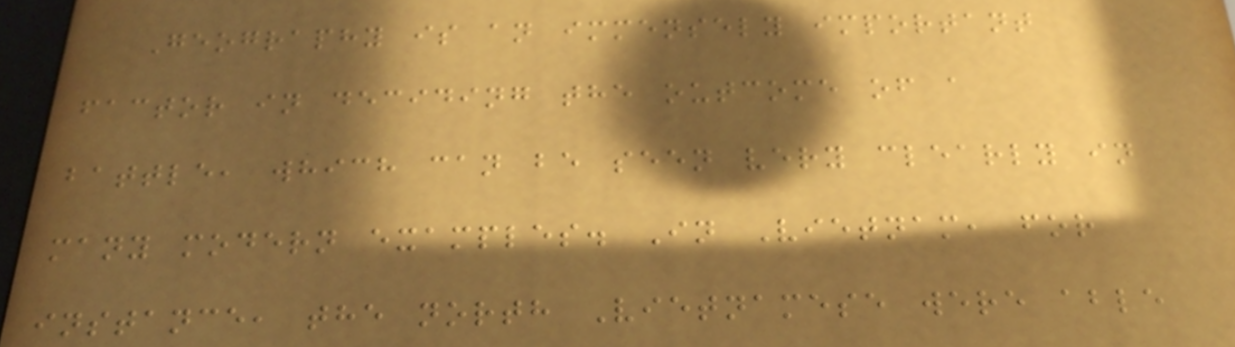Geography is an immensely important
factor in deciding the outcome of a
battle, which can be seen very clearly in
many modern examples. In Vietnam, for
instance, the north Vietnamese were able
